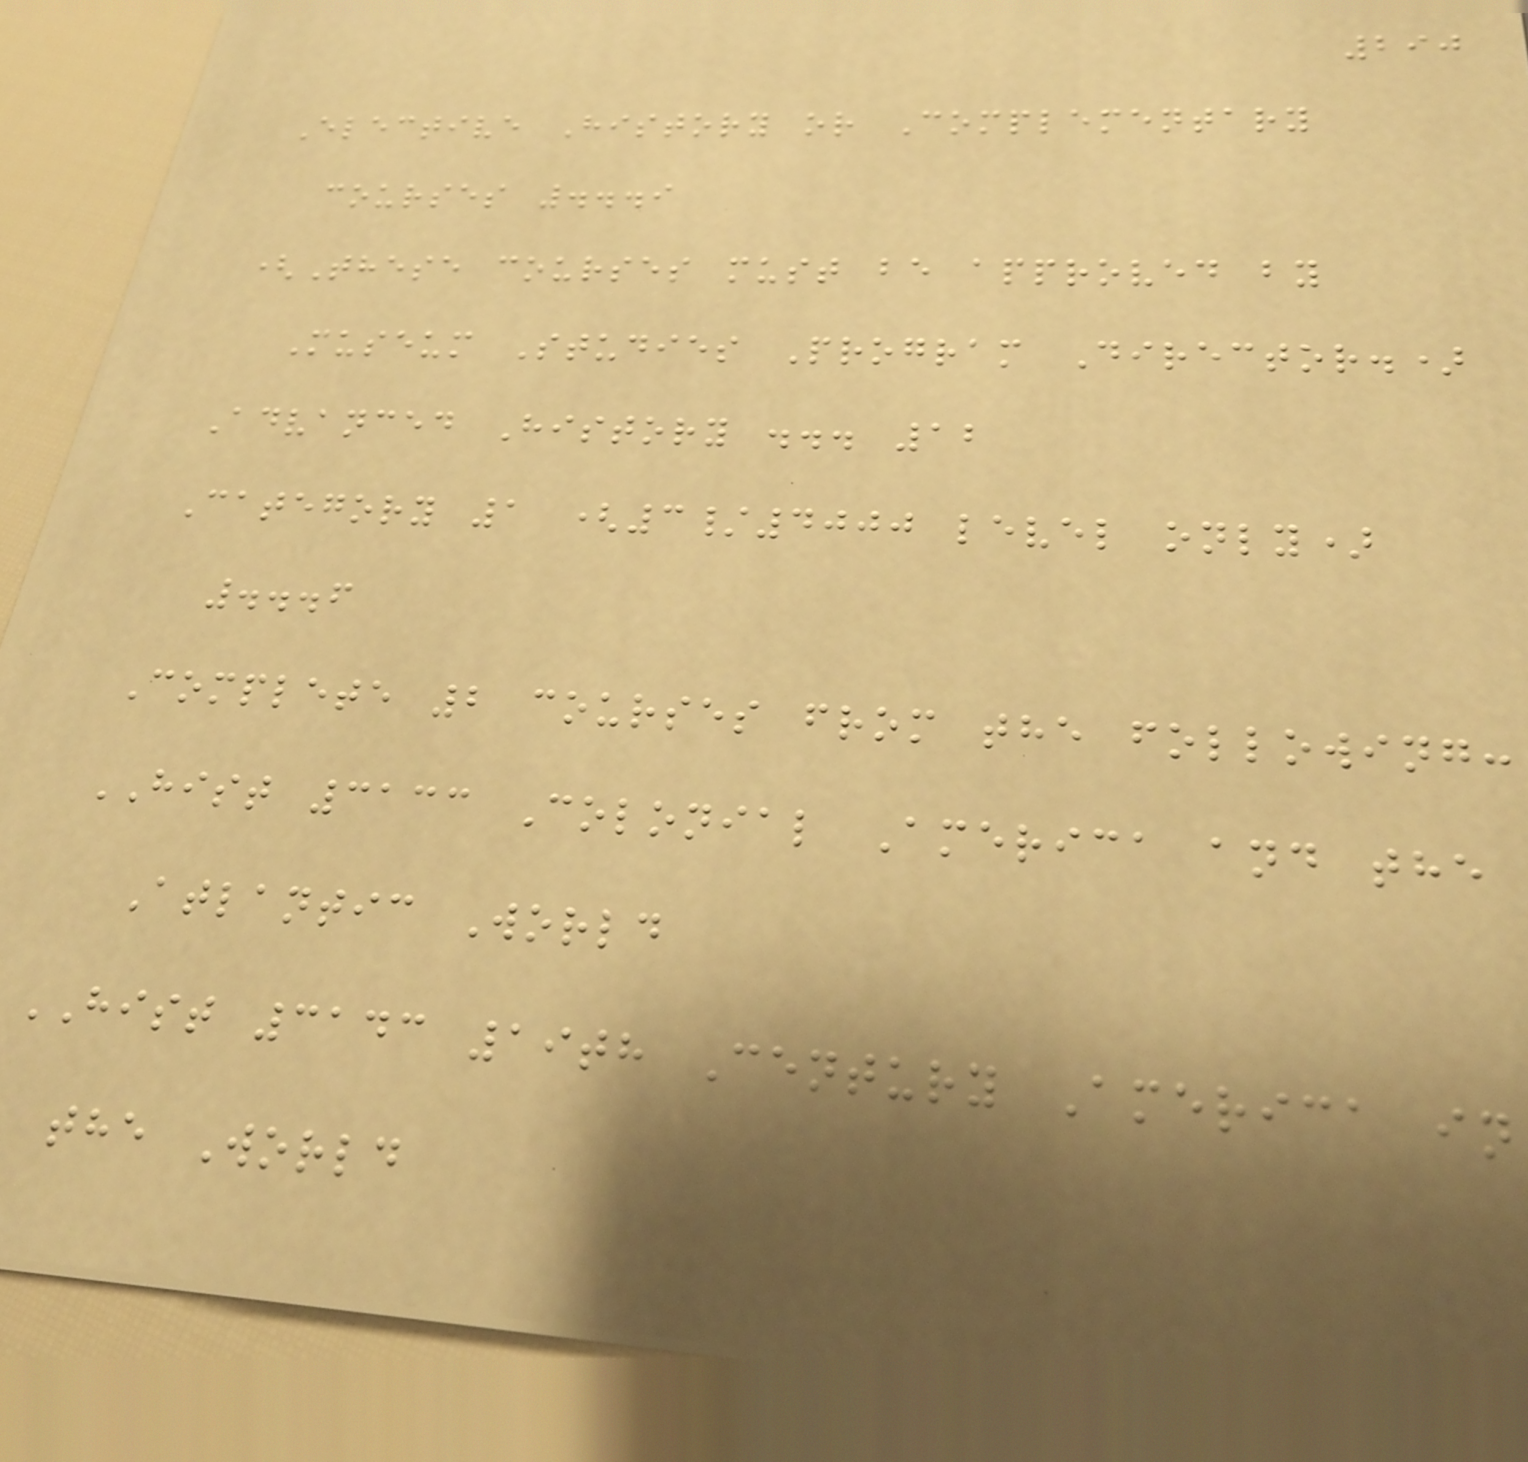290
Elective History or Complementary
courses ...9
(These courses must be approved by
Museum Studies Program Director.)
Advanced History ... 12
Category 1 (3/4000 level only)
...6
Complete 2 courses from the following:
HIST 3133 Colonial America and the
Atlantic World
HIST 3143 19th Century America in
the World
